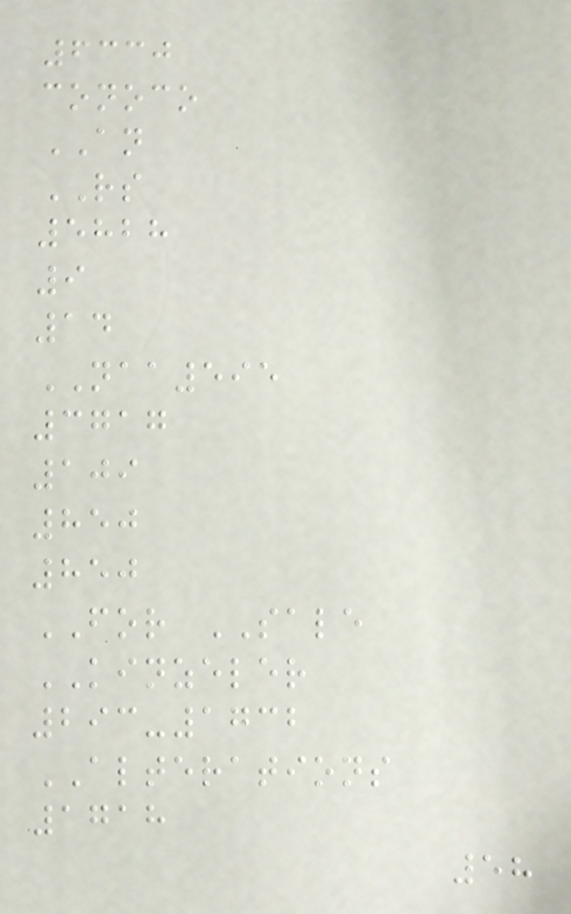6330
conoco
AN
RS
5828
9
14
NAA595
3717
109
850
850
FOR SALE
KINZELER
293-1732
ALTERATIONS
1718
58
